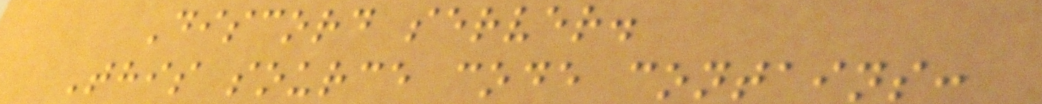Discord server.
This source code contains:
